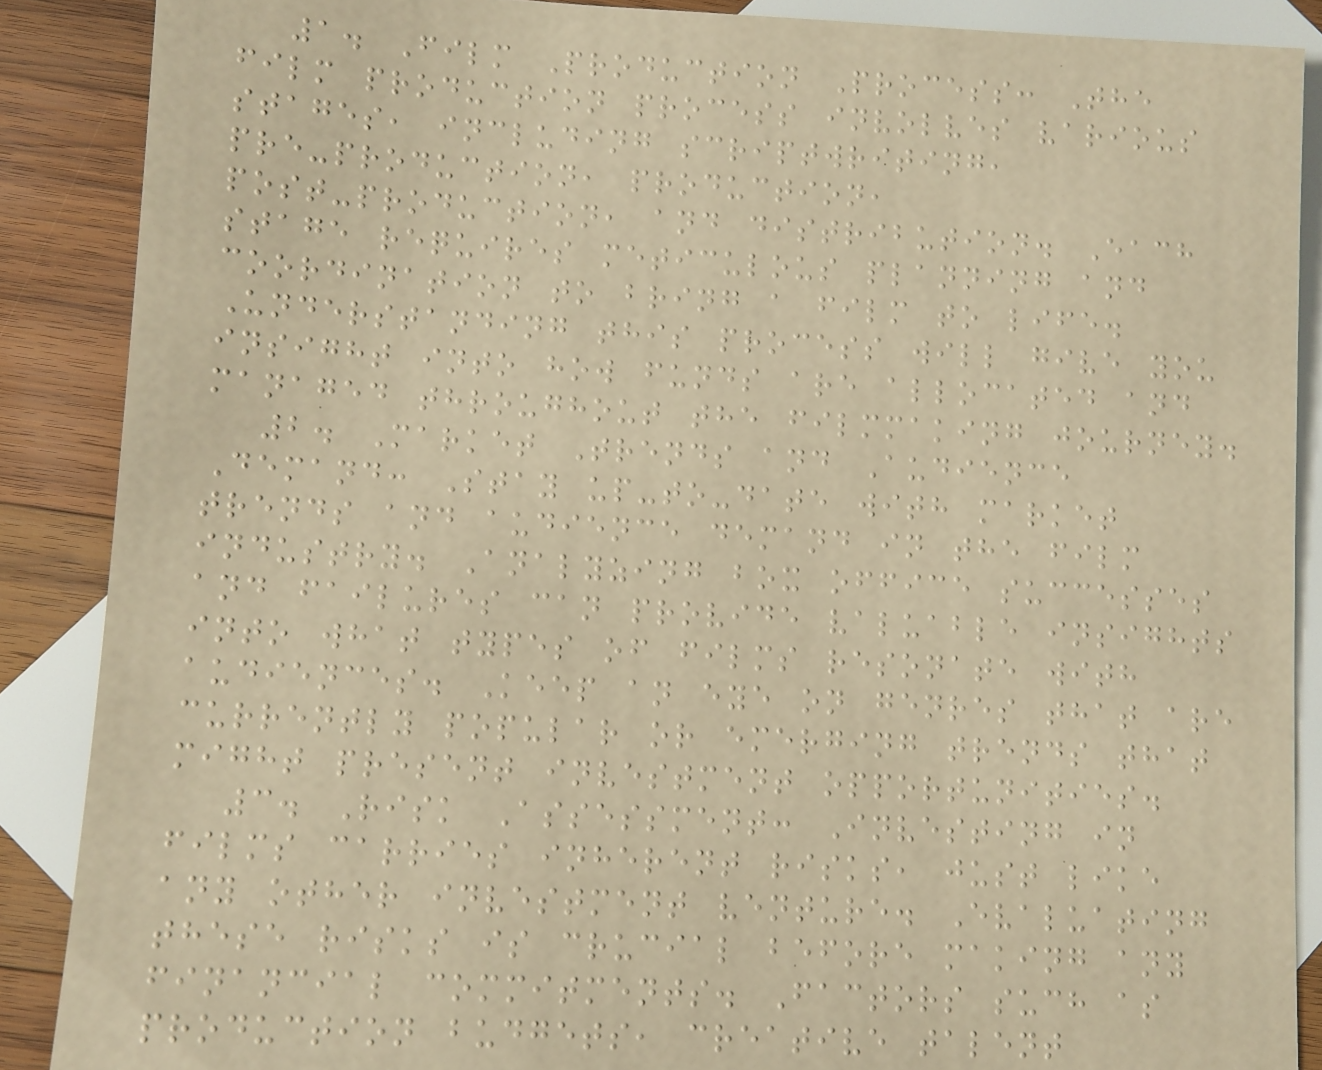1. Film Production Process: The
film production process involves various
stages, including scriptwriting,
pre-production, production,
post-production, and distribution. Each
stage requires meticulous planning and
coordination to bring a film to life.
Understanding this process will give you
insight into how funds are allocated and
managed throughout the filmmaking journey.
2. Market Trends and Audience
Demand: Stay up-to-date with market
trends and audience demand in the film
industry. Analyzing box office successes
and failures can provide valuable insights
into what types of films resonate with
audiences. Keep an eye on genres that are
currently popular or emerging trends that
might present investment opportunities.
3. Risk Assessment: Investing in
films carries inherent risks, just like
any other investment venture. Evaluating
these risks is crucial before making any
financial commitments. Factors such as
production budgets, creative talent
